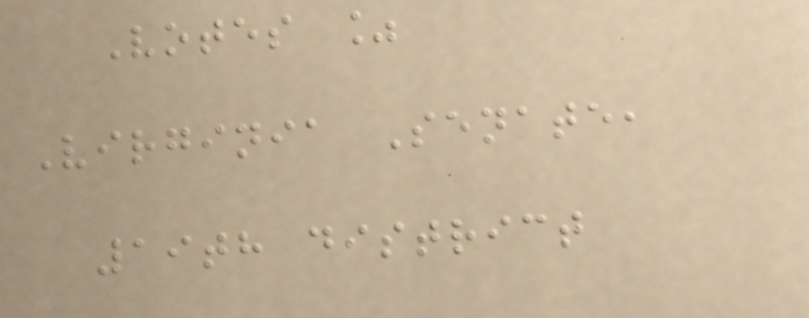Votes %
Virginia Senate,
19th district
